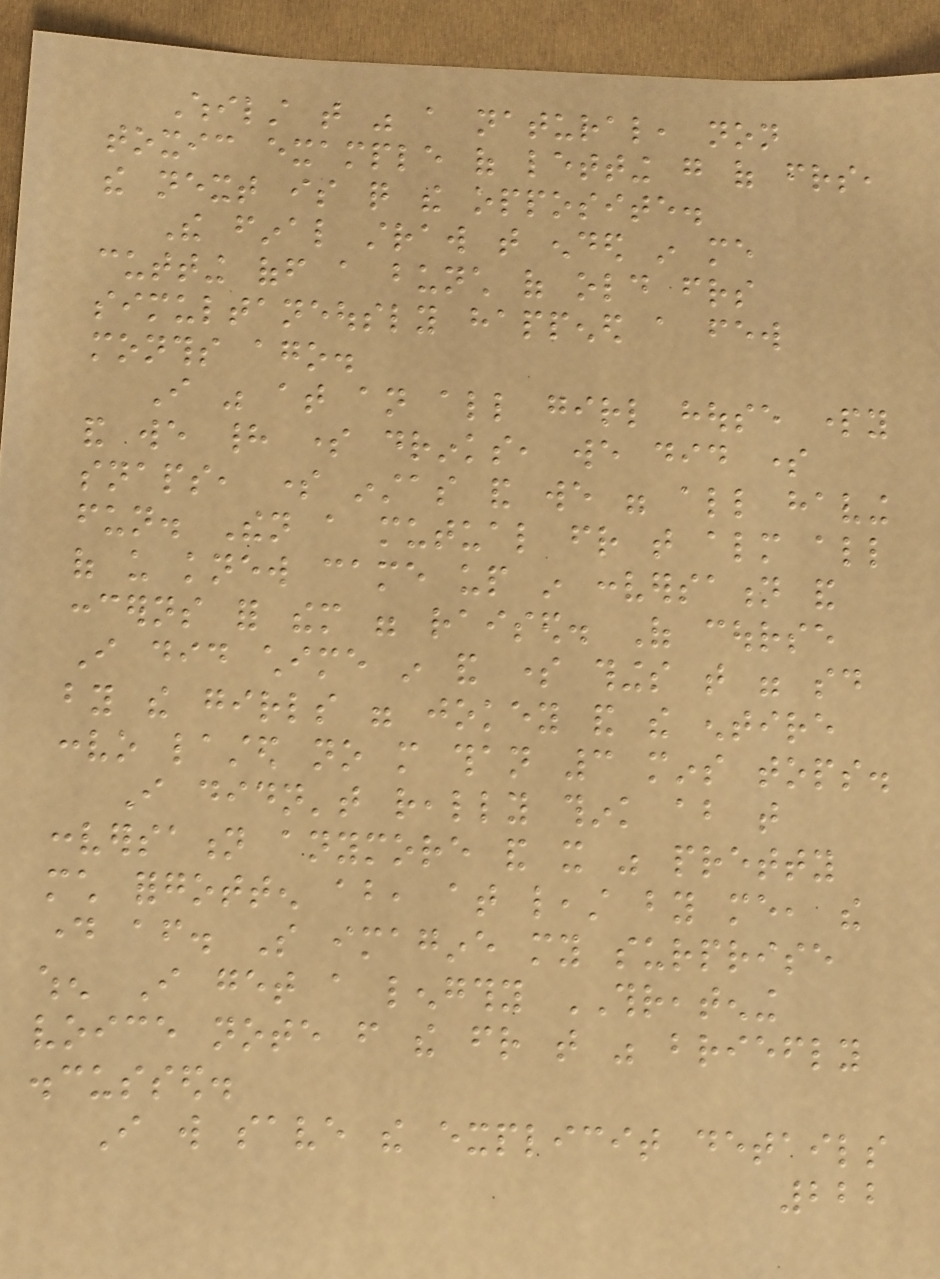Whilst that was a natural, non
toxic example of letting go of friends,
the next is quite the opposite.
The final straw that ended in me
cutting off a bunch of old friends
simultaneously happened a few
months ago.
I was at an all girl house party
and we had some drinks, we did some
snaps, some instas and we were all having
fun. Then a mutual friend that almost all
of us knew came up in conversation and
concerns for them were raised. Of course
I did chime in and some things that were said
by the girls were jokey and the entire
convo lasted no more than 3 mins tops.
I didn't really think about that
conversation anymore and it was pretty
much forgotten about, at least by me, the
day after. So imagine my surprise
when I get a lengthy THREATENING
voice note from the friend that was briefly
discussed.
I will save the explicit details
222
